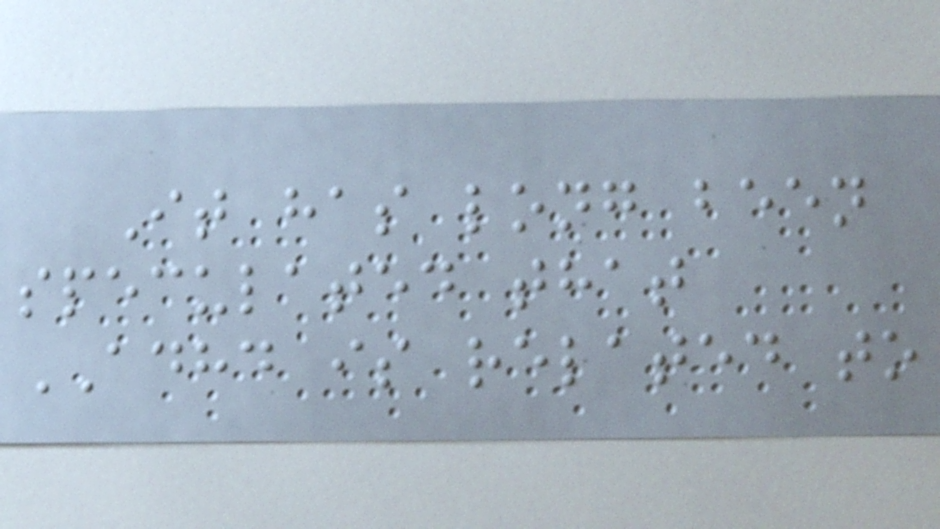It has long been
speculated that
ADHD is related to
